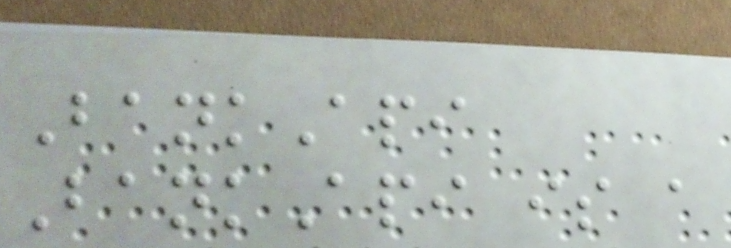BankApi
BankApi is a
